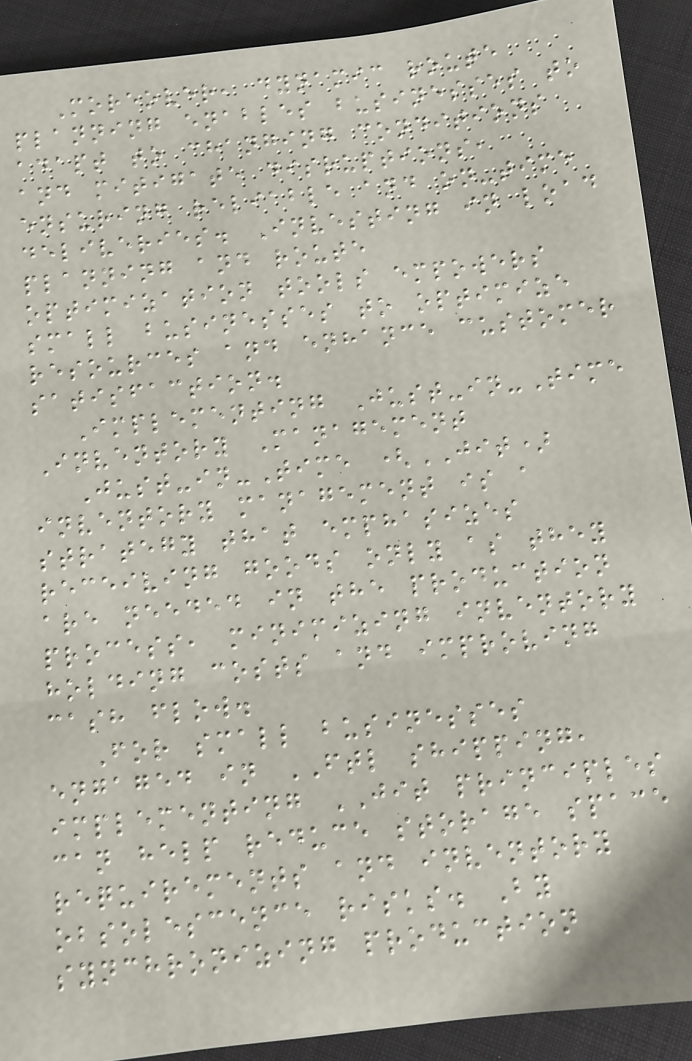Moreover, dynamic route
planning enables businesses to
adapt to changing conditions
and mitigate disruptions,
ensuring reliable and on-time
deliveries. Investing in load
planning and route
optimization tools empowers
small businesses to optimize
resources and enhance customer
satisfaction.
Implementing Just-in-Time
Inventory Management
Just-in-Time (JIT)
inventory management is a
strategy that emphasizes
receiving goods only as they
are needed in the production
process, minimizing inventory
holding costs and improving
cash flow.
For small businesses
engaged in FTL shipping,
implementing JIT principles
can help reduce storage space
requirements and inventory
obsolescence risks. By
synchronizing production
